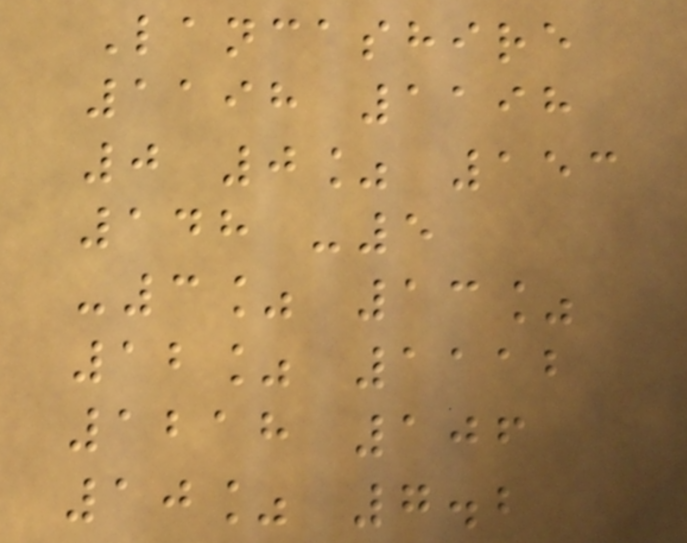Lancashire
1198 1198
0 0% 153
148 -5
-3% 13%
12% 1112
1218 106
10% 7.2
